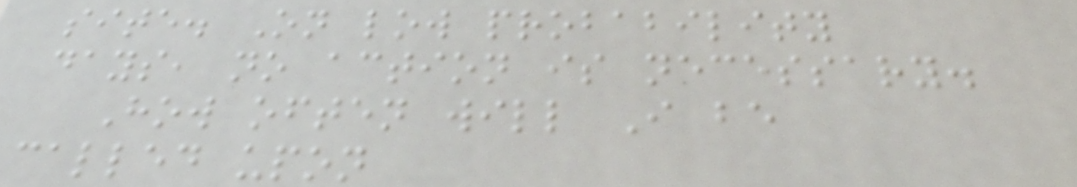site. On low probability
days, no action is necessary.
How often will I be
called upon
